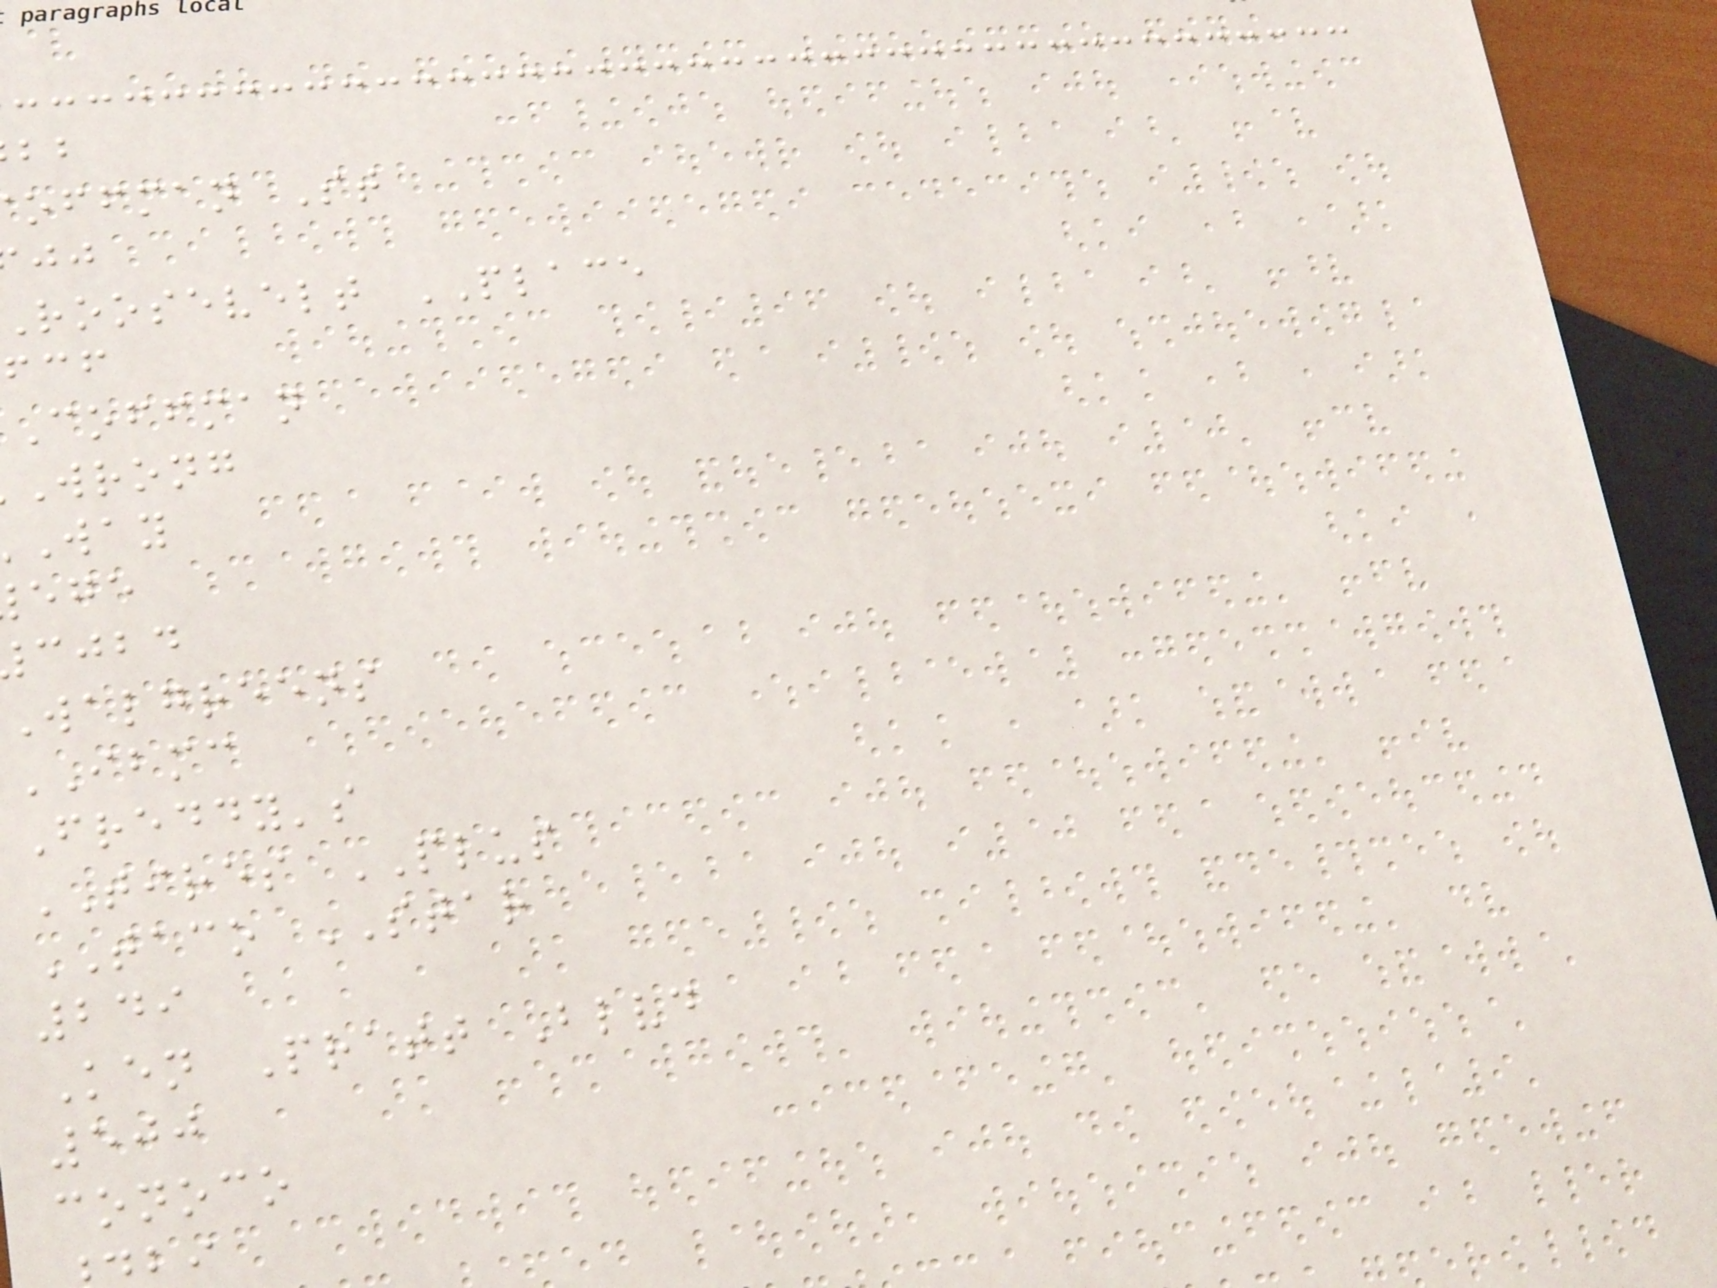offman St
roosevelt PLACE
coffman
wrong
cjbd
Walgreens
IBMC
Freddy's
TIRES PLUS
TACO STAR
249
Ken Pratt Blvd
500
conoco
